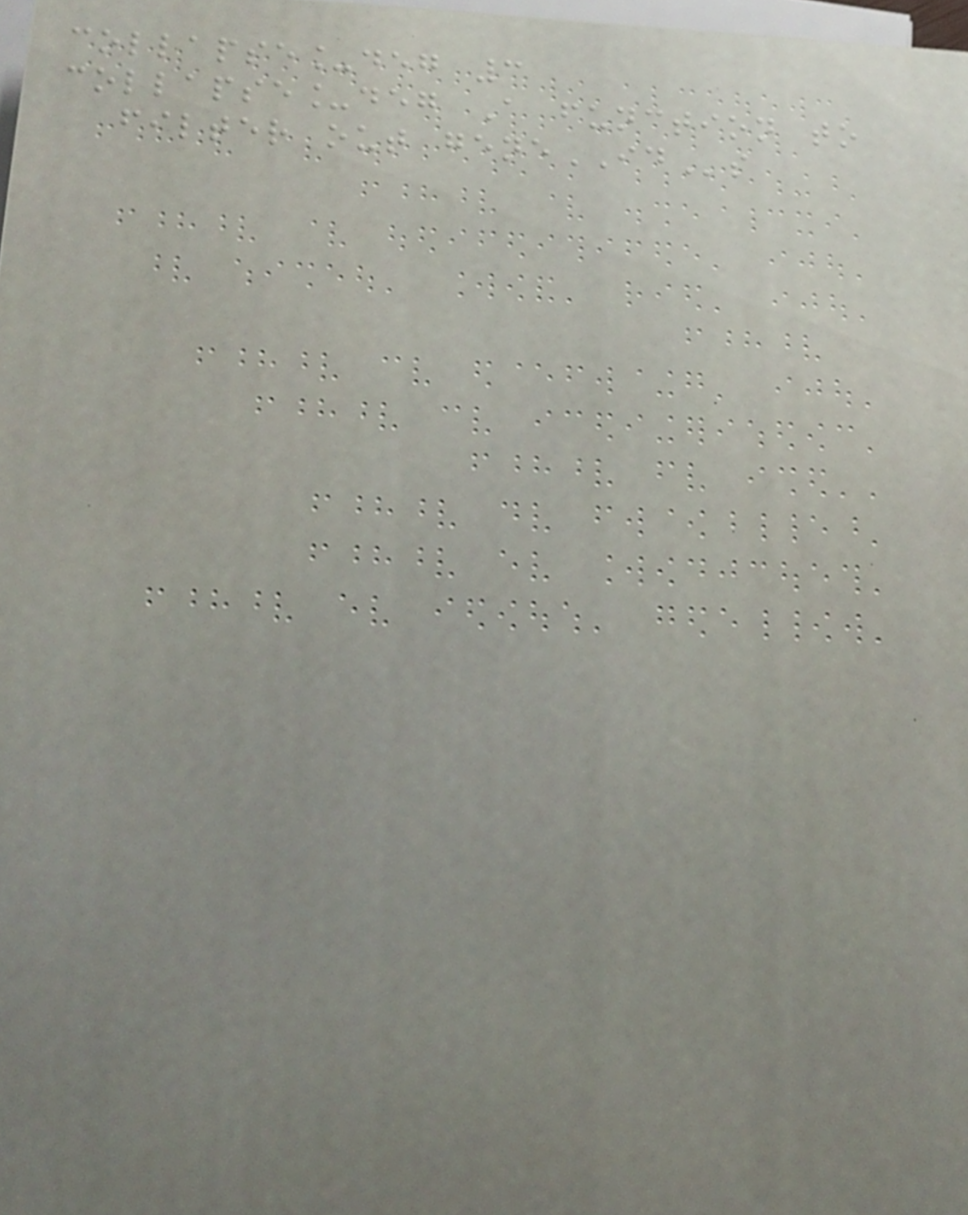collapse_deg 3
collapse_deg A function to
filter out geneIDs
